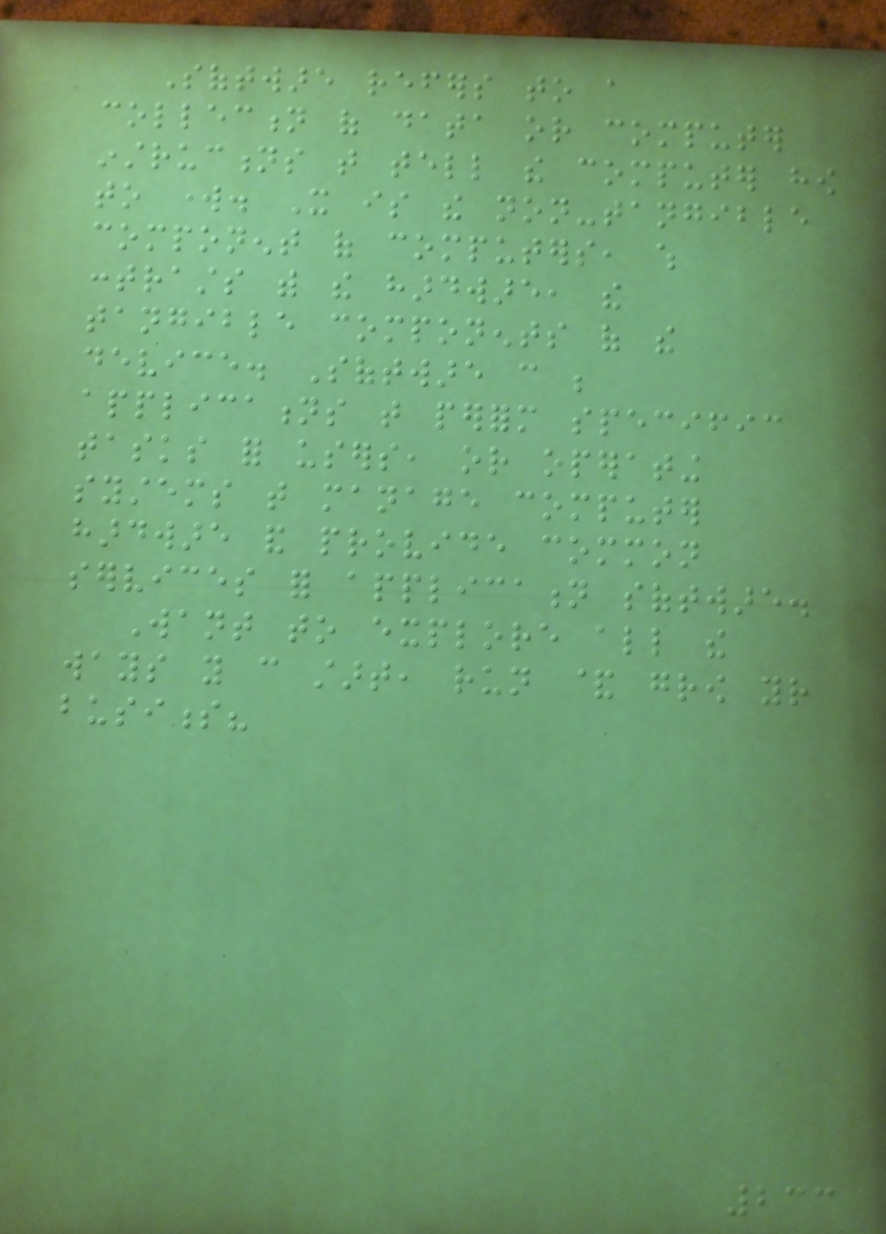Software refers to a
collection of data or computer
instructions that tell the computer how
to work. It is the non-tangible
component of computers, which
contrasts with the hardware, the
tangible components of the
device. Software can be
applications that perform specific
tasks for users, or operating
systems that manage computer
hardware and provide common
services for application software.
Want to explore all the
ways you can start, run & grow your
business?
233
